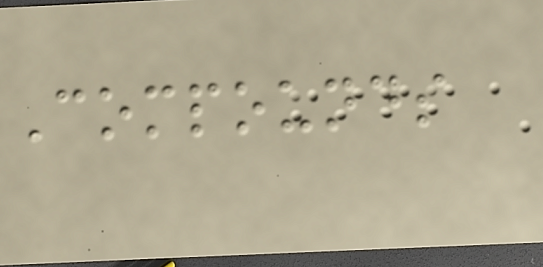Compounds
